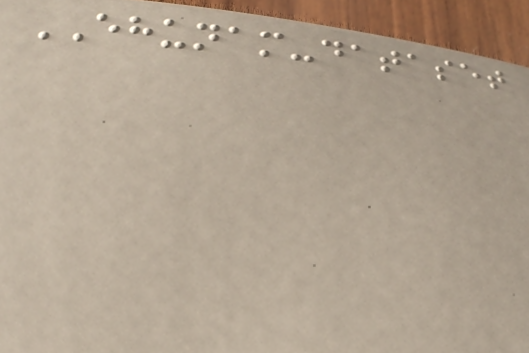EHUNAM-dataset
